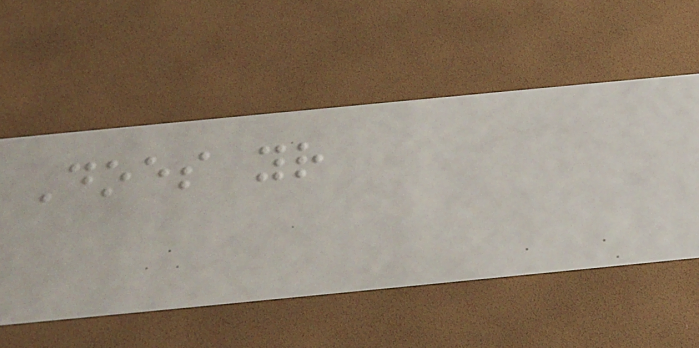Does your
